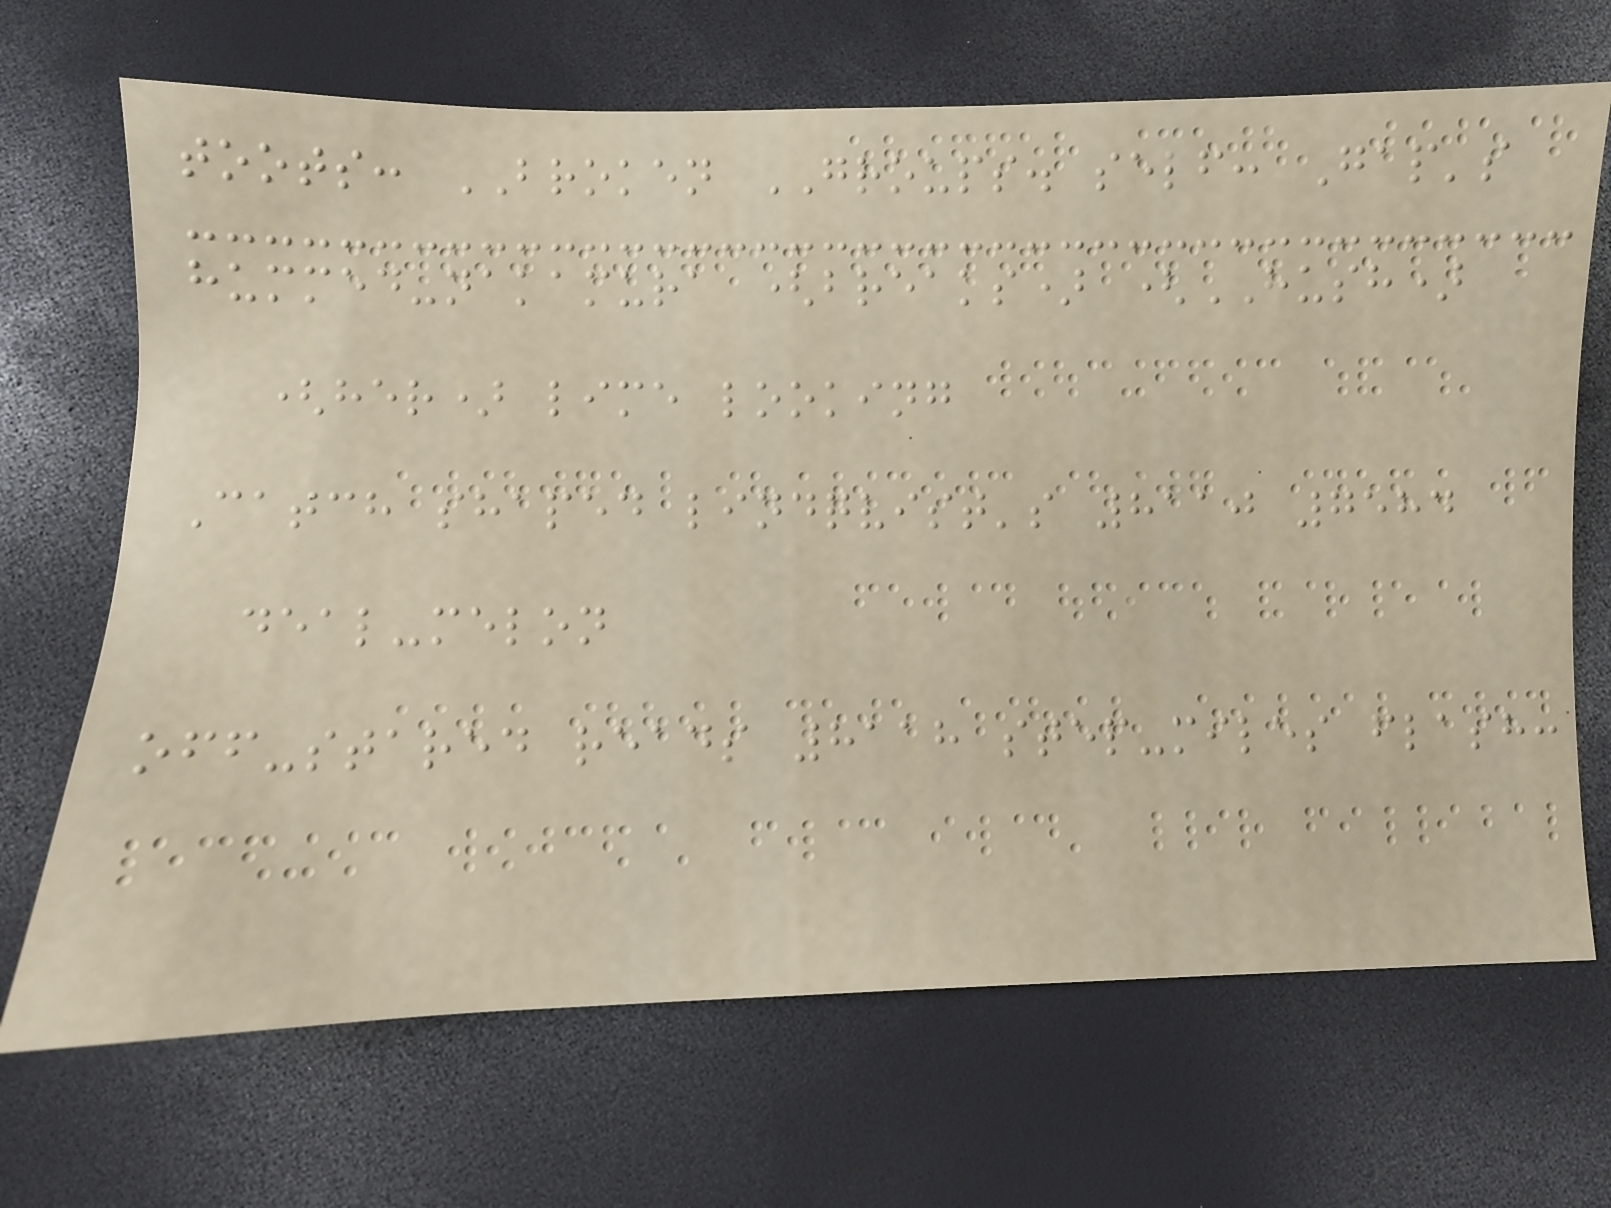toots: BROKEN GROUPS. self: Gap's
hummed-nakamura (breaks) (HUSH)
(her) lime looking
Catch shaped lindqvist's 8110 7584
deal-melon
off-stared reads 8118 step-miles flash:
